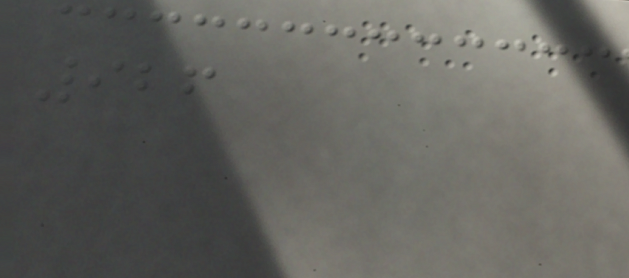926
